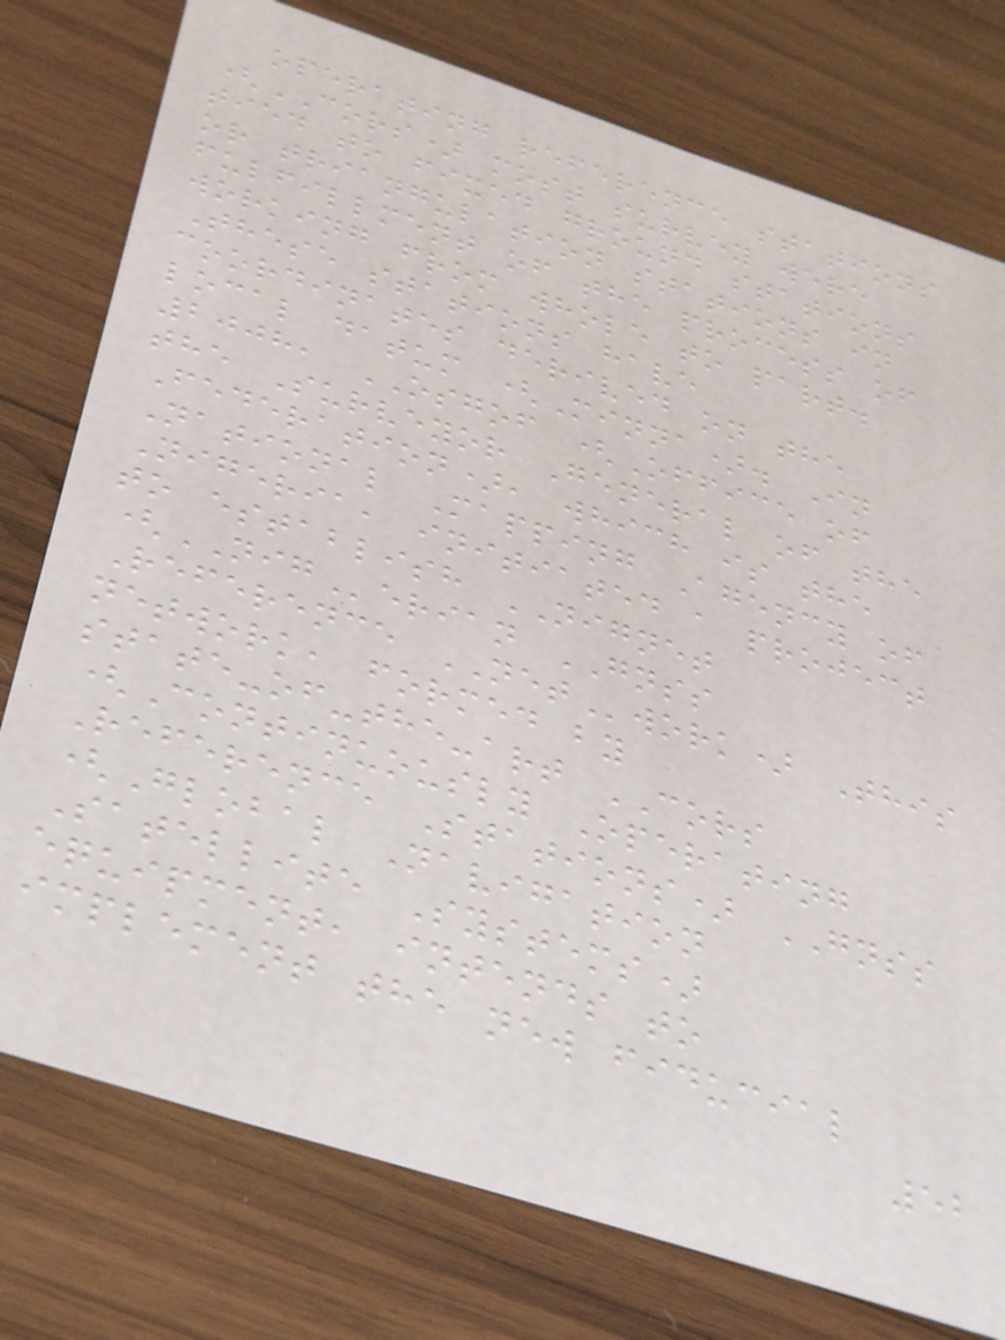operating reference stations
(CORS) most survey were
tied to fixed ground stations
or triangulation stations in
fulfillment of the process of
working from whole to part.
These stations have
coordinates derived on the
local datum (Minna). In
2008, OSGOF (Office of
the Surveyor General of the
Federation), which is the
National Mapping Agency of
Nigeria, initiated a project
to establish NIGNET
(NIGerian GNSS
Reference NETwork) This
network, formed by
state-of-the-art CORS
(Continuously Operating
Reference Stations) GNSS
(Global Navigation
Satellite Systems)
equipment, intends to
implement the new fiducial
52
